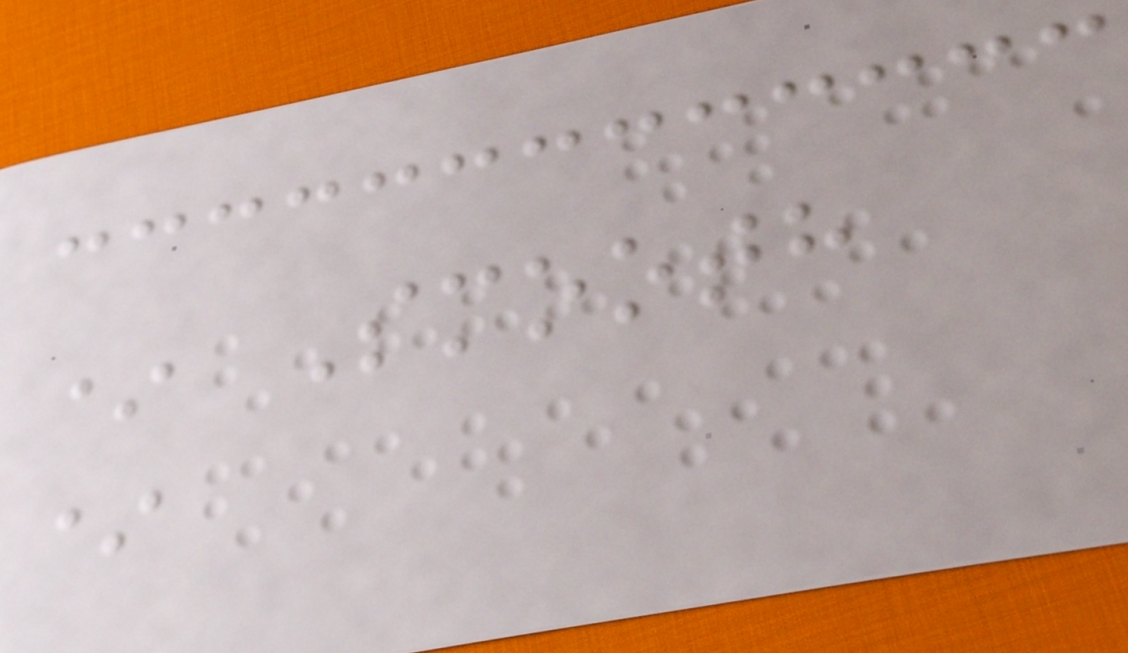* Smooth
*
